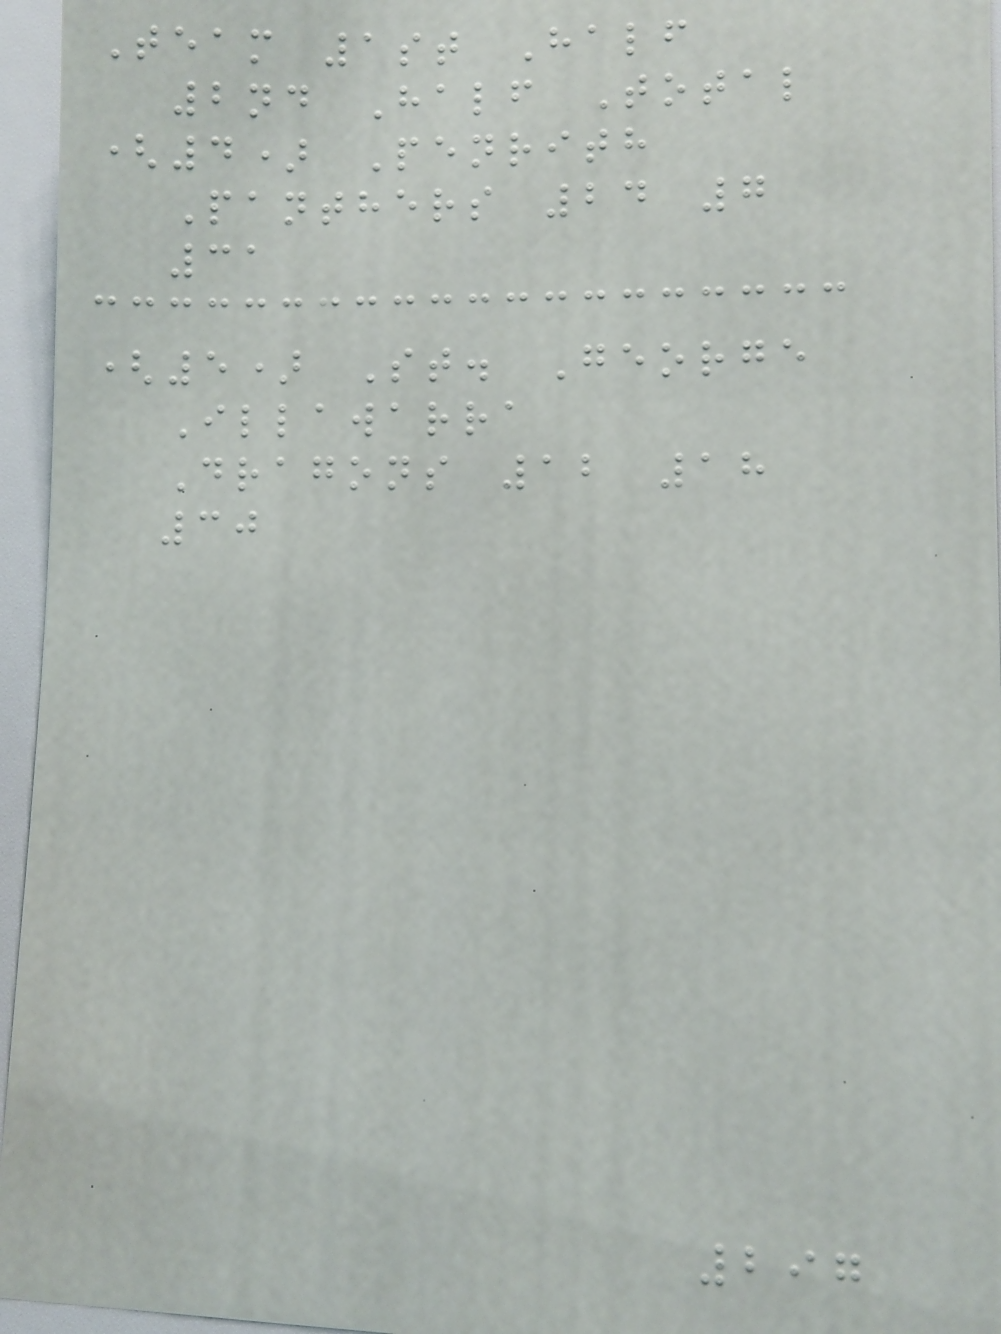Team 1st Half
2nd Half Total
(4) Penrith
Panthers 24 7
31
(5) St. George
Illawarra
Dragons 12 18
30
297
